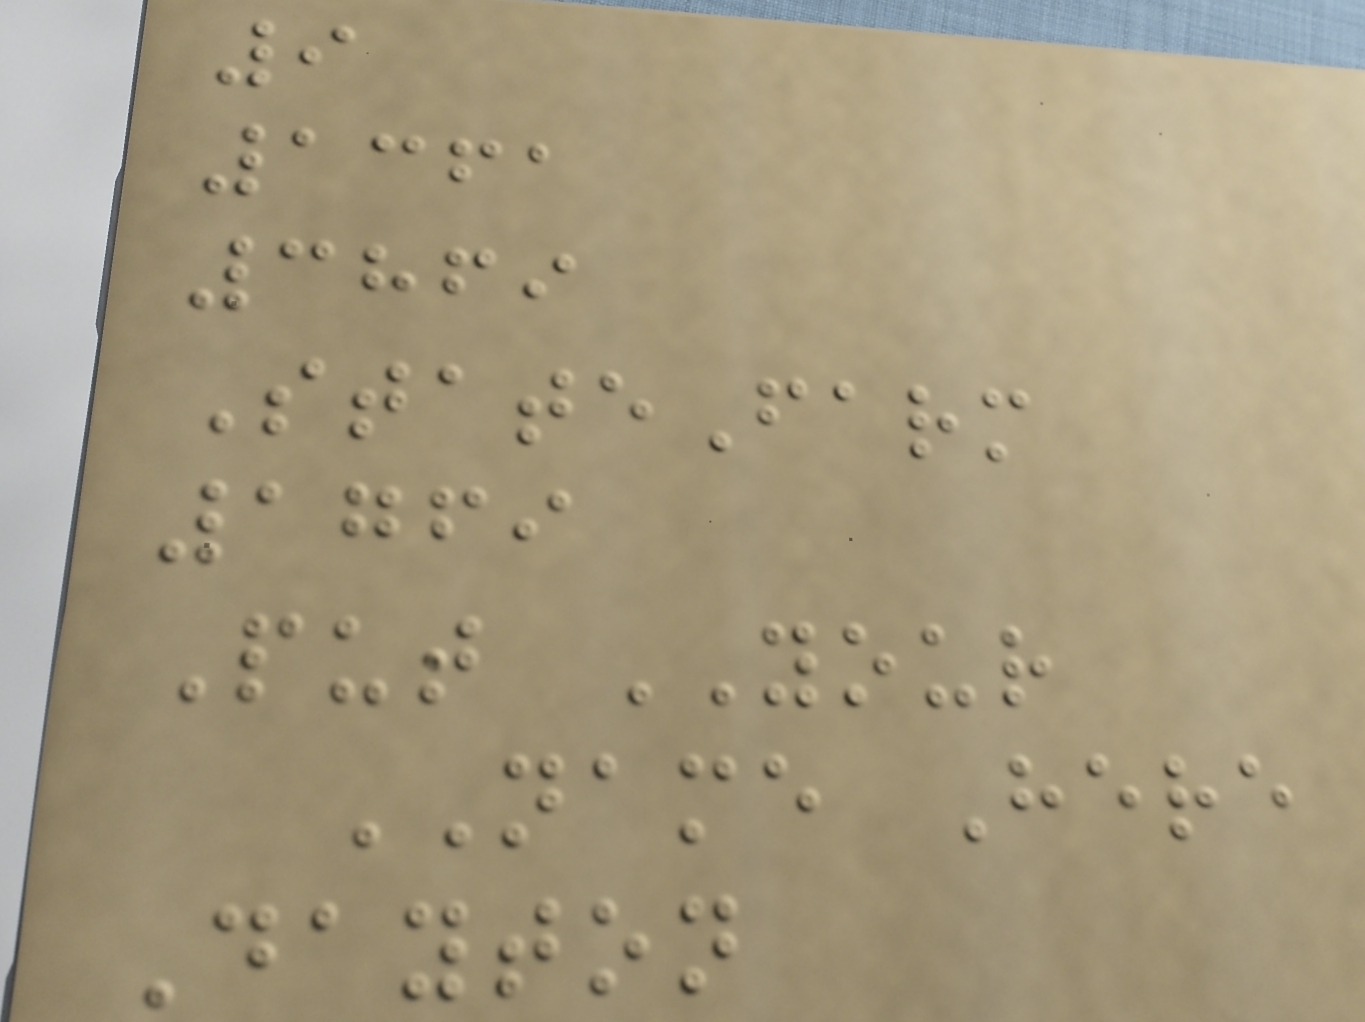9
1361
3869
StateFarm
1769
Put YOUR
NAME Here
Dayton
